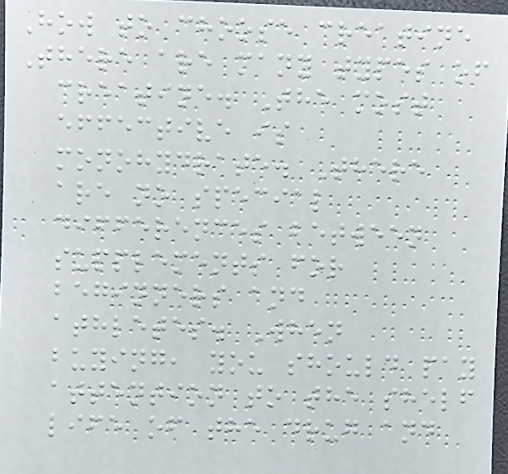How to choose creatine
There are many types of
creatine. The most
effective is
monohydrate. There
are no special
differences between
supplements for
beginners and
athletes. When
buying, you should pay
attention to the shelf
life of the drug and
